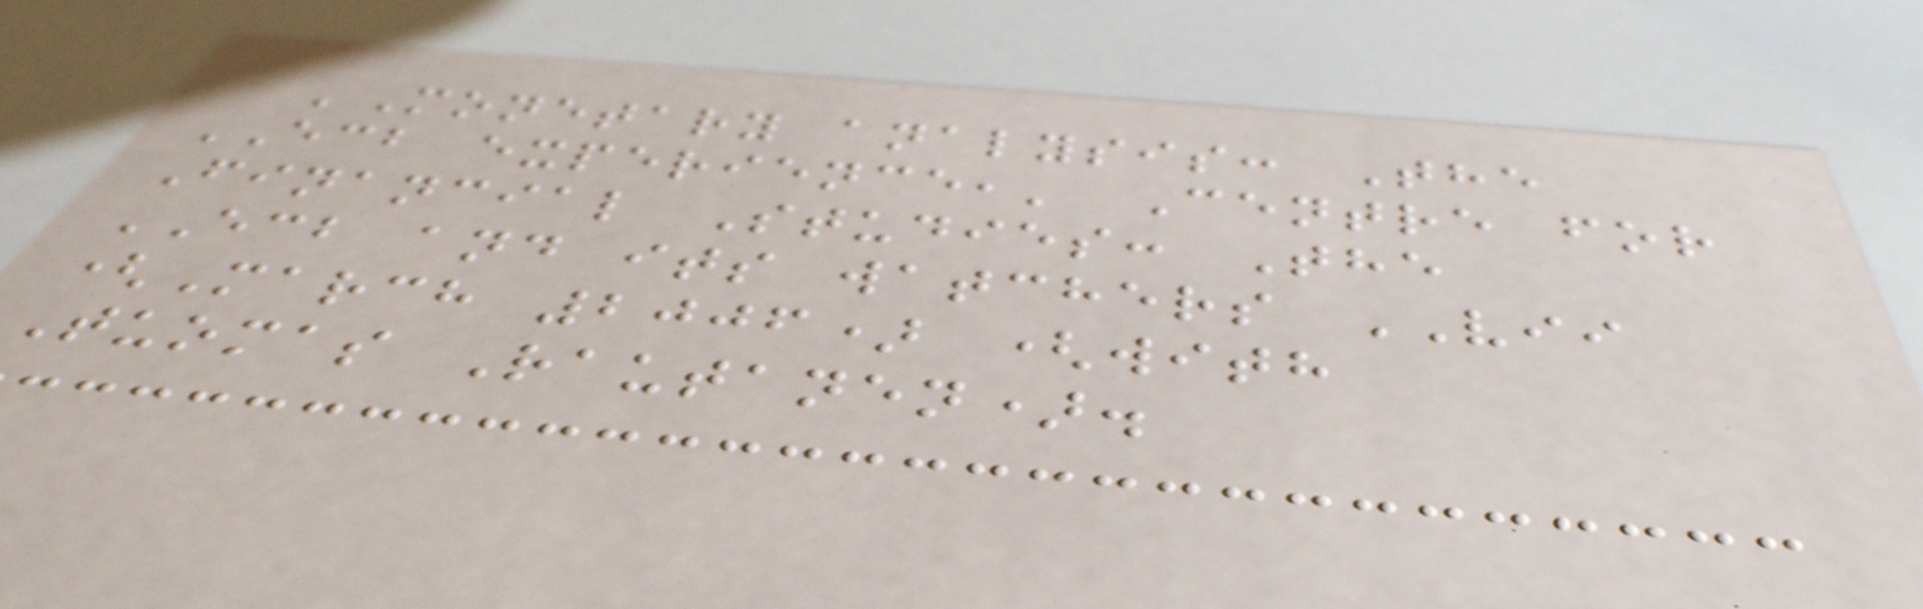'Monetary analysis: The
ECB experience,' Centre for
Financial Studies: The
ECB and its watchers VII
(March 2006) (with
Tuomas Rautanen).
